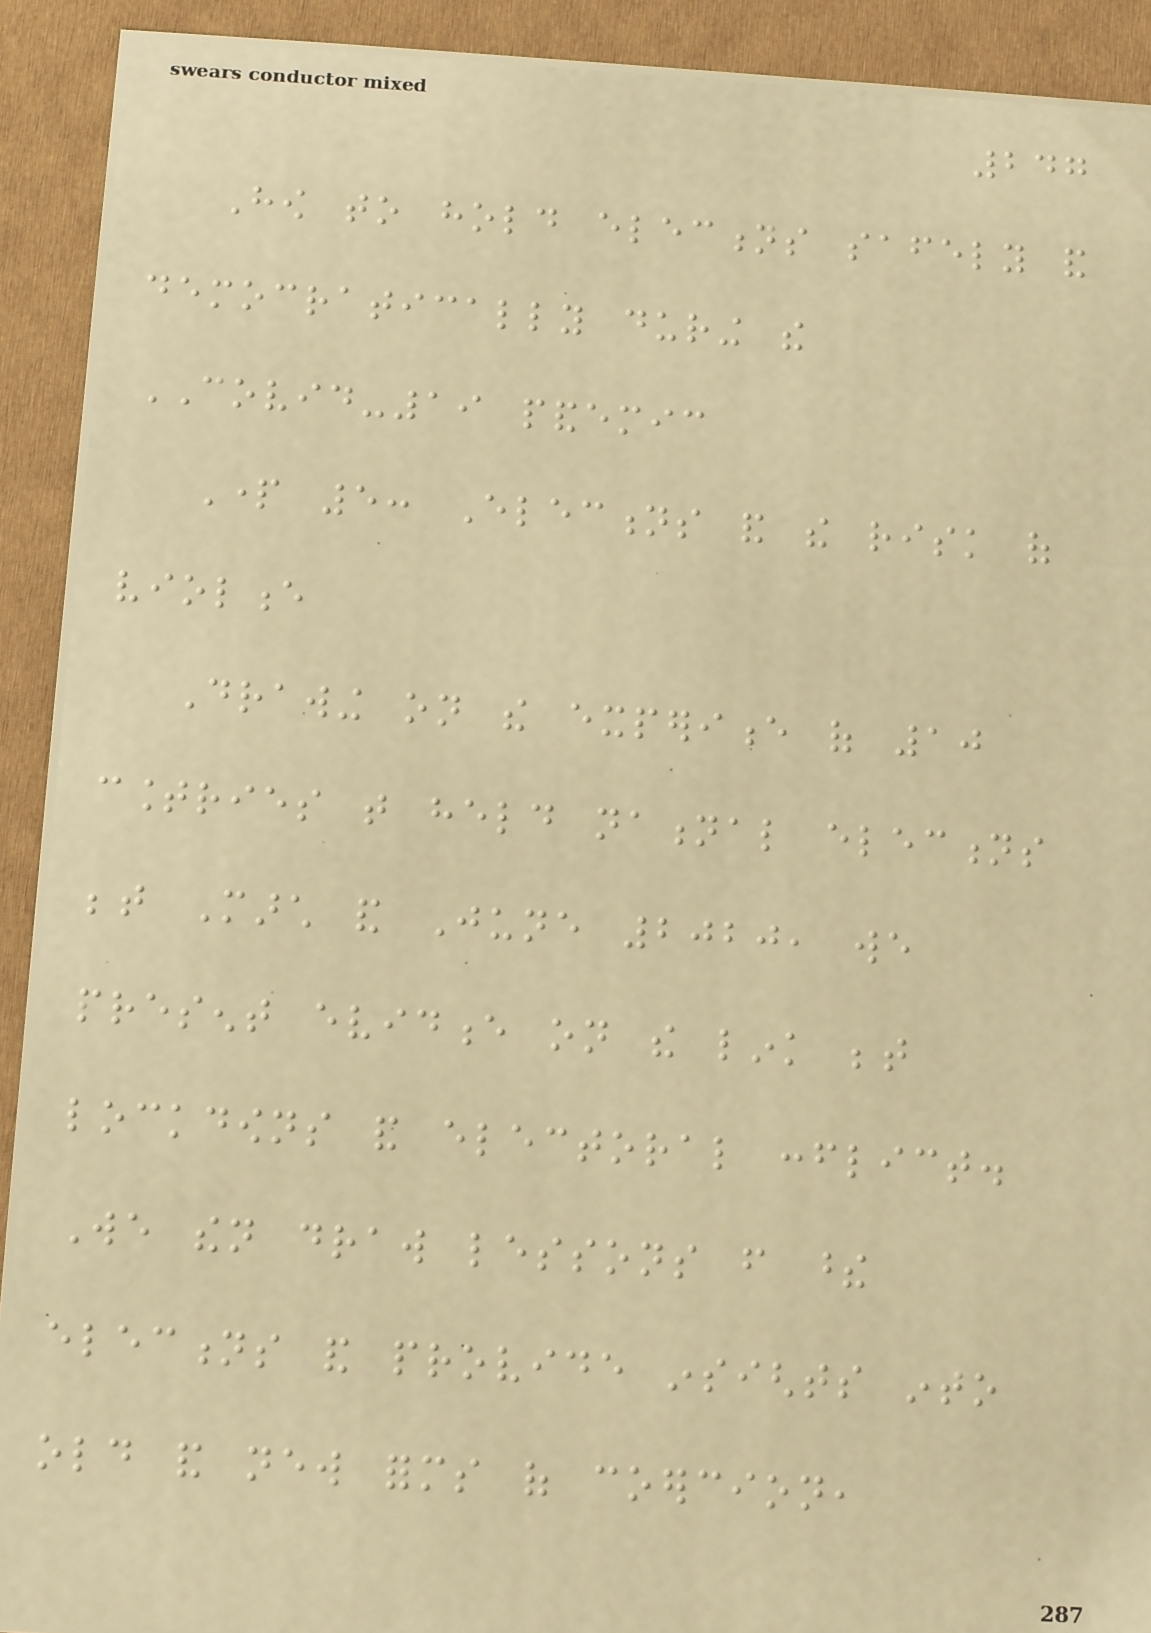247
How to hold elections safely and
democratically during the
COVID-19 pandemic
Part 5: Elections and the risk of
violence
Drawing on the experience of 10
countries that held national elections
between March and June 2020, we
present evidence on the link between
lockdowns and electoral conflict.
We then draw lessons from these
elections and provide insights into
old and new forms of coercion,
